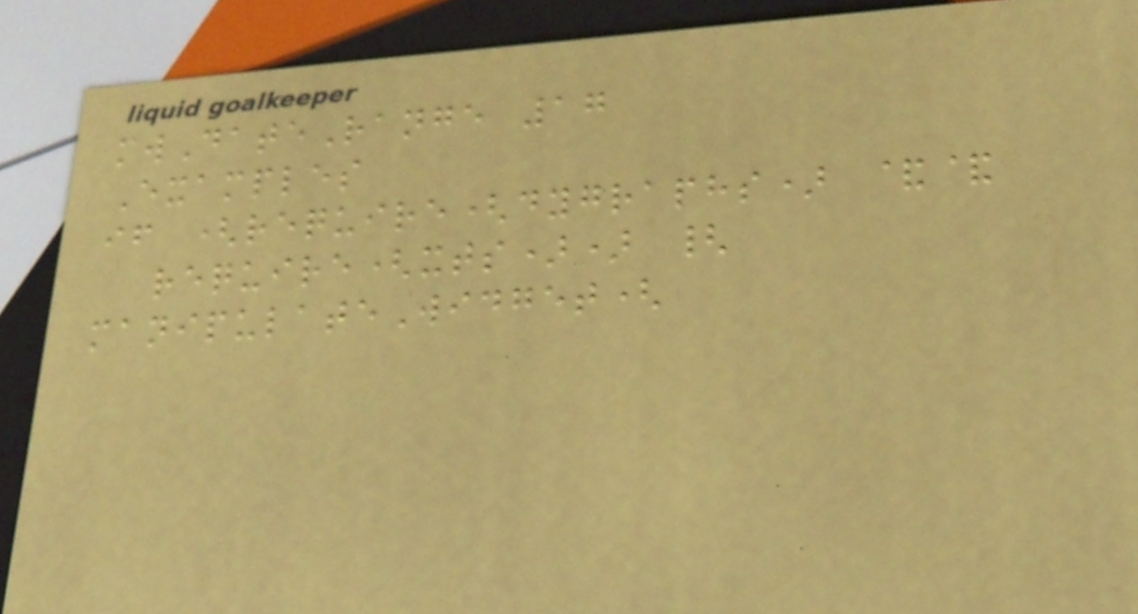mwDateRange 17
Examples
if (require(dygraphs) &&
require(xts)) {
manipulateWidget(
